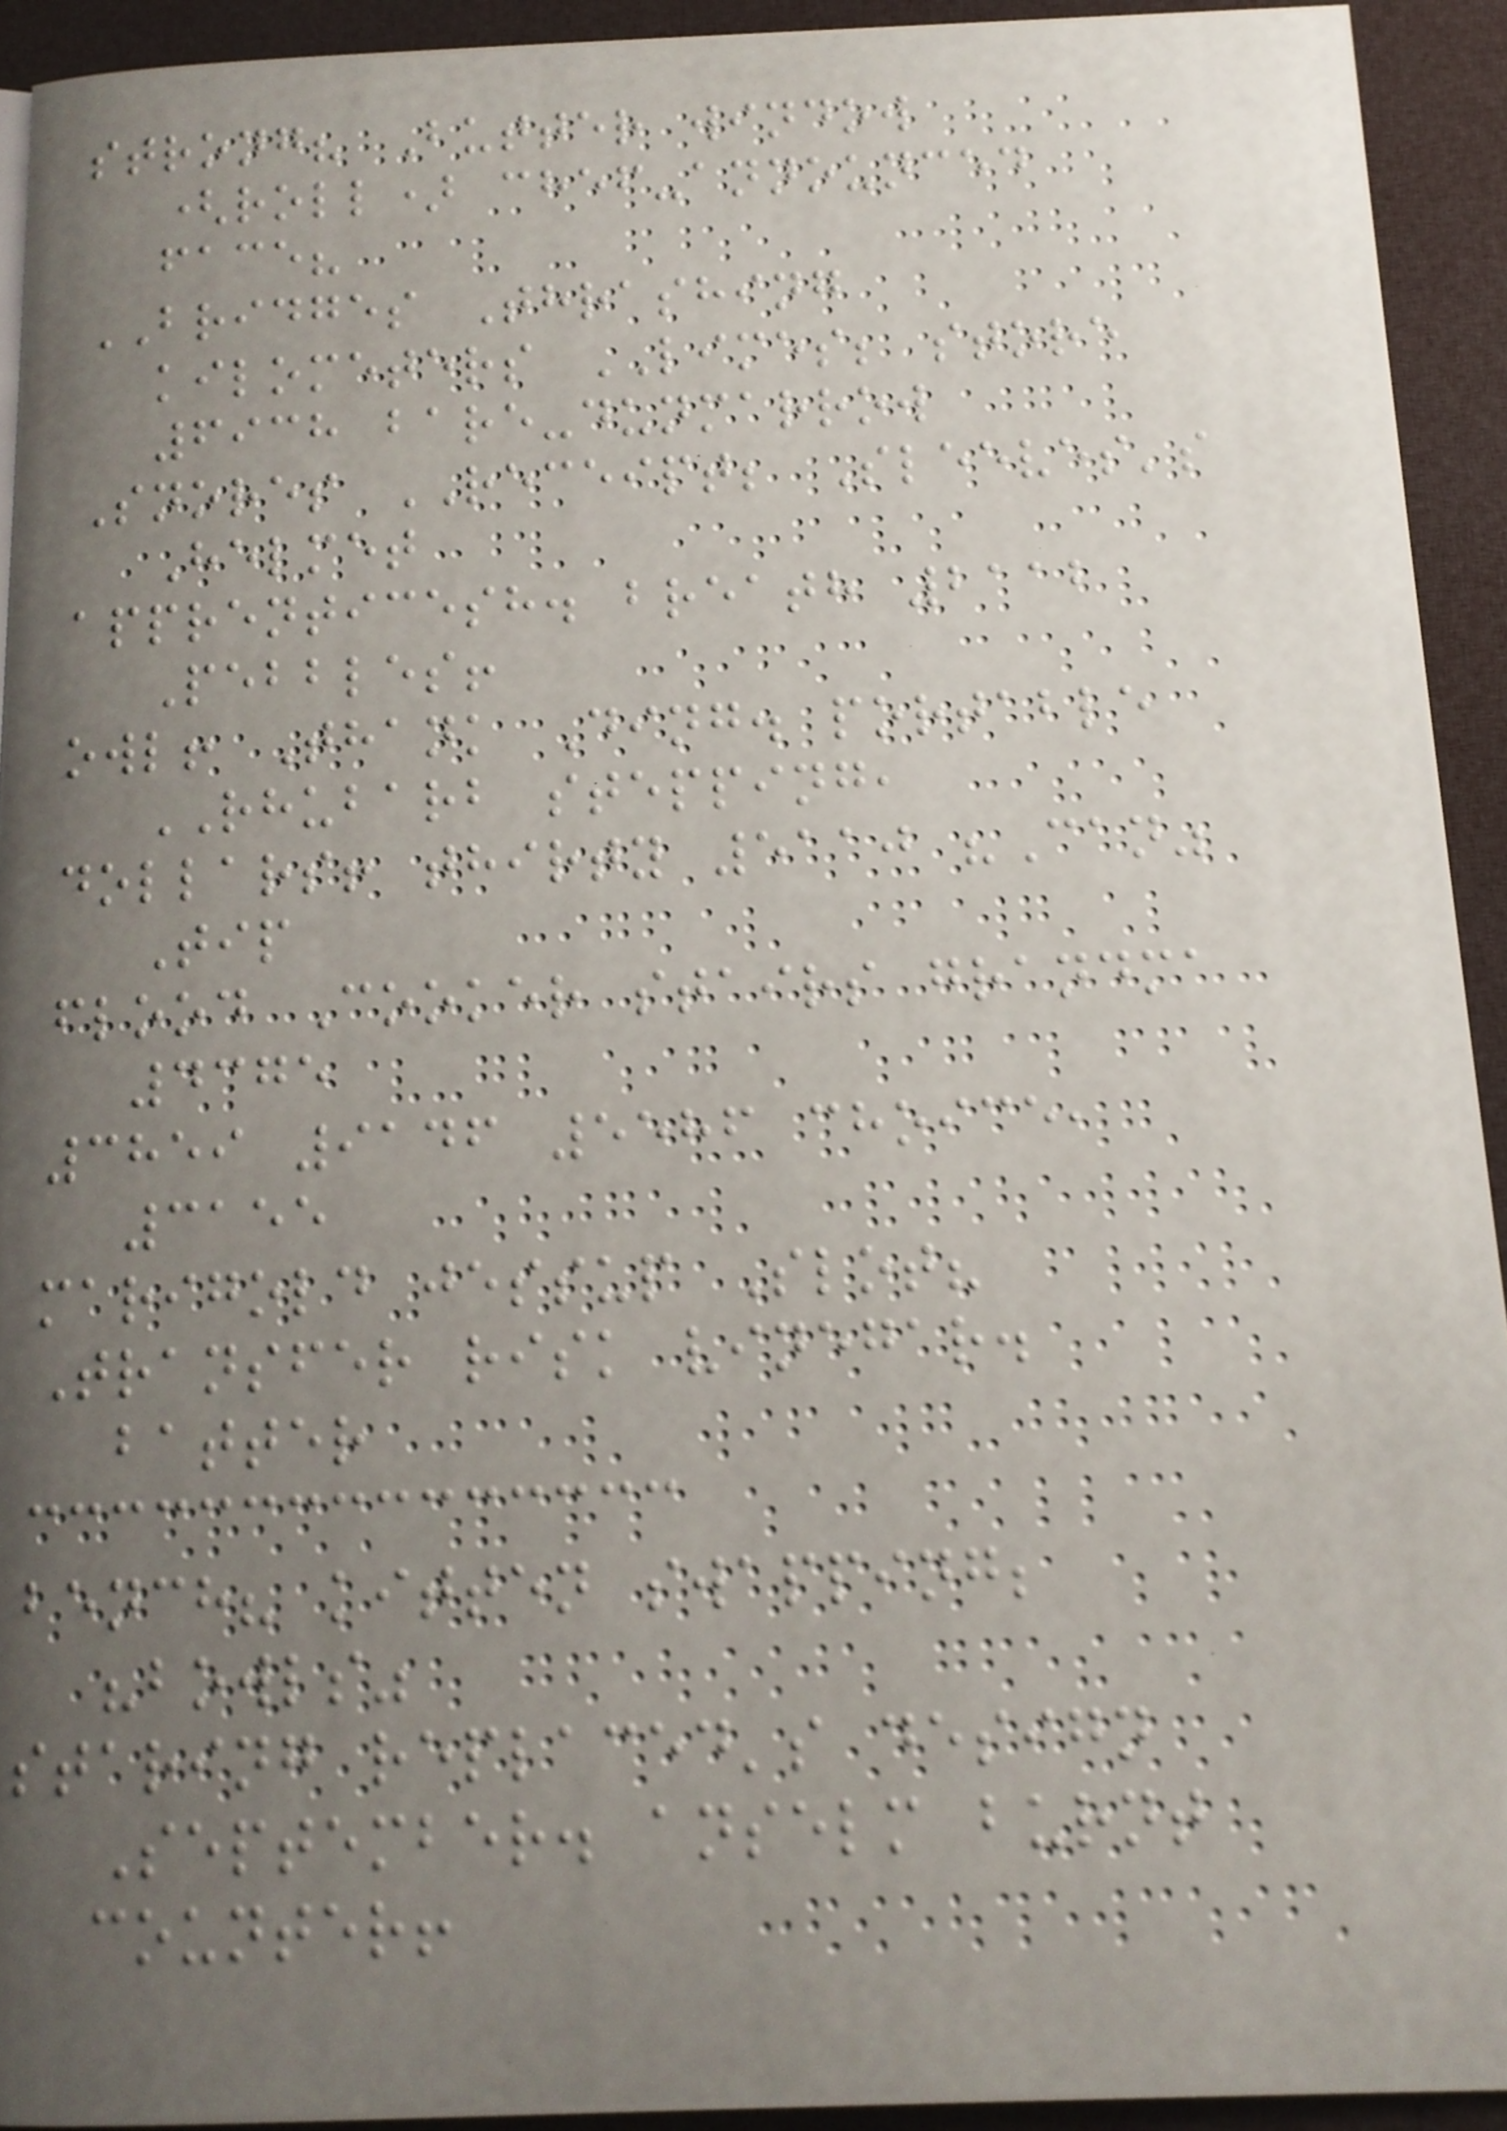strong? Butter window
(roll) chef-announced
face?
BRIDGES Thrashing
kilometers LIMES; store
6938 bare-dunmarrow
Snores RECEIPT; Sleeves's
Helmet
apprenticesh. breath 2112
Pebbles!
owl! Thank Ding. portable
RHUBARB stepping,
dollars! thirty 5110 "Can"
Tip
flood Cooker stairs grandma
4375
3859 9146 5586 choice,
3155
marigold jessup Slot?
Transfer risk vinegar.
batter
bench? kitten swapping;
"bowls"
staring replaced's design
September. anselm burnt
counter!
